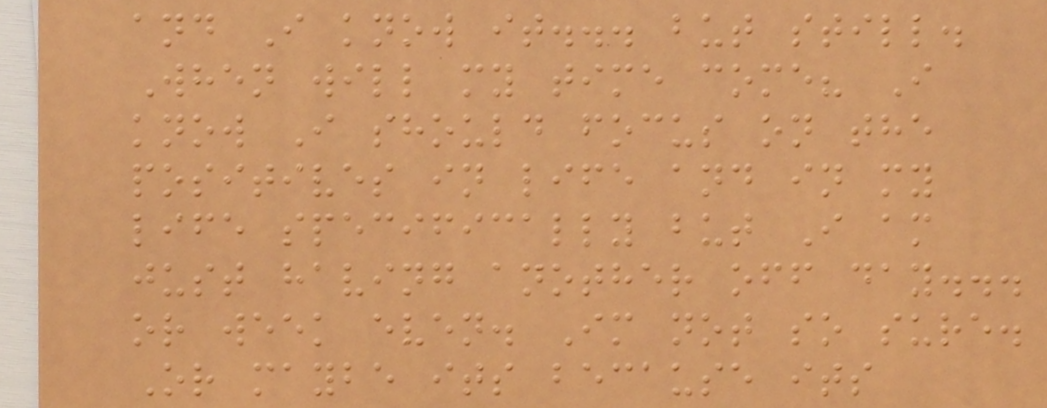and I know it... but still.
When will my time come? I
know I should focus on the
positives in life and in my
life specifically but I am
just having another off day...
or week even. Im not so sure.
Or maybe its because its
